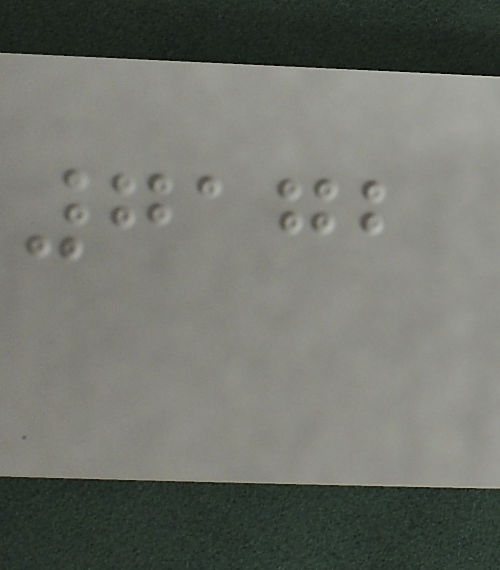7172
